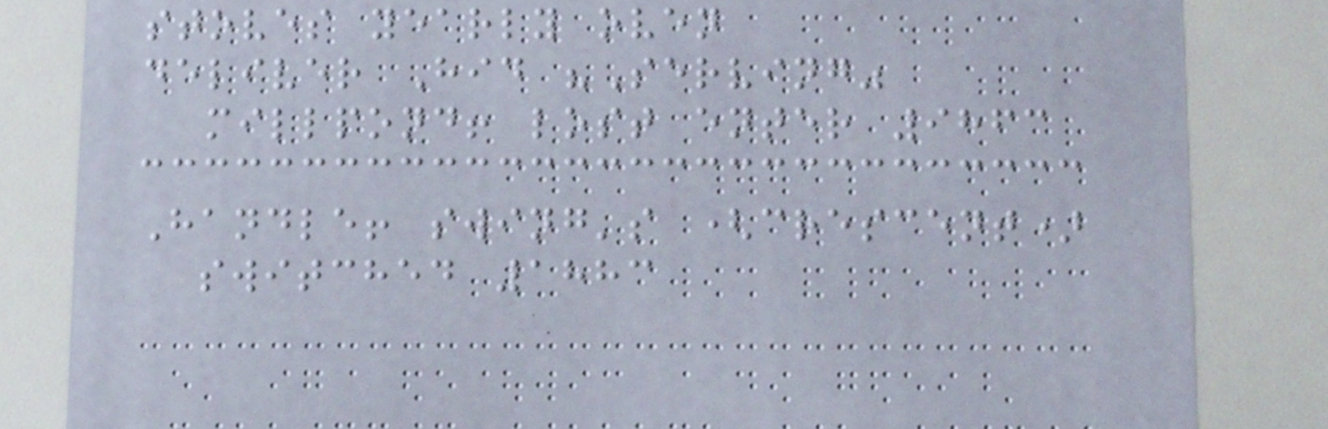stoves yearly oven
deliver Hid "Serving"
millpond! lost enter 9863
Handle! swing's (crescent)
switched 1883
